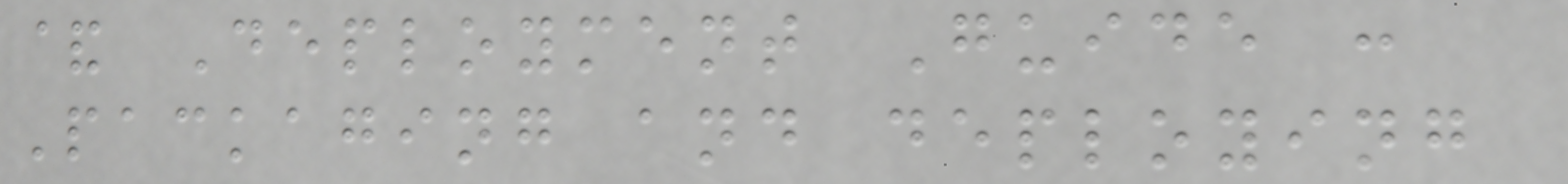& Deployment Guide :
Packaging and deploying
